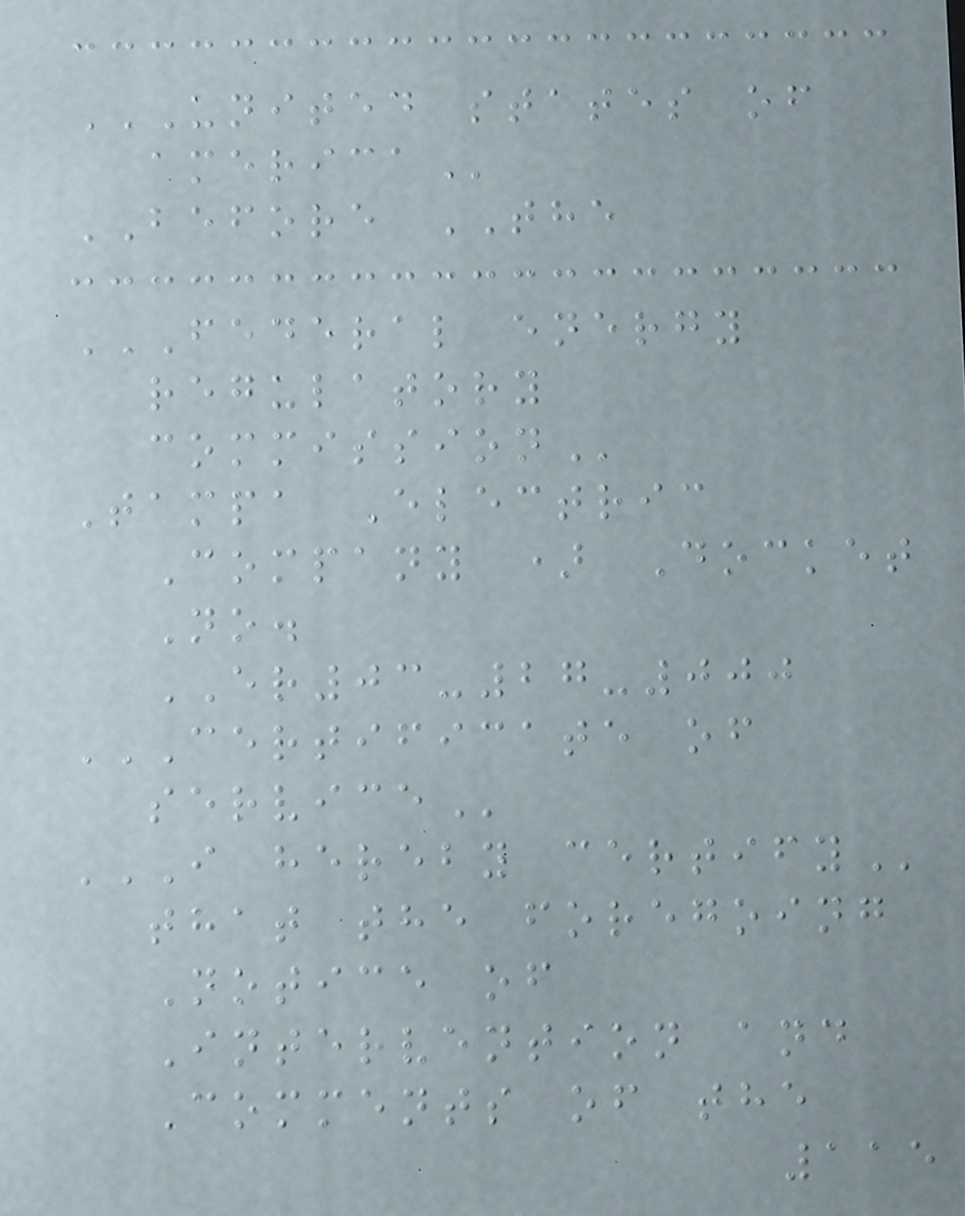UNITED STATES OF
AMERICA
BEFORE THE
FEDERAL ENERGY
REGULATORY
COMMISSION
Tampa Electric
Company ) Docket
No.
ER03-27-000
CERTIFICATE OF
SERVICE
I HEREBY CERTIFY
that the foregoing
Notice of
Intervention and
Comments of the
115
